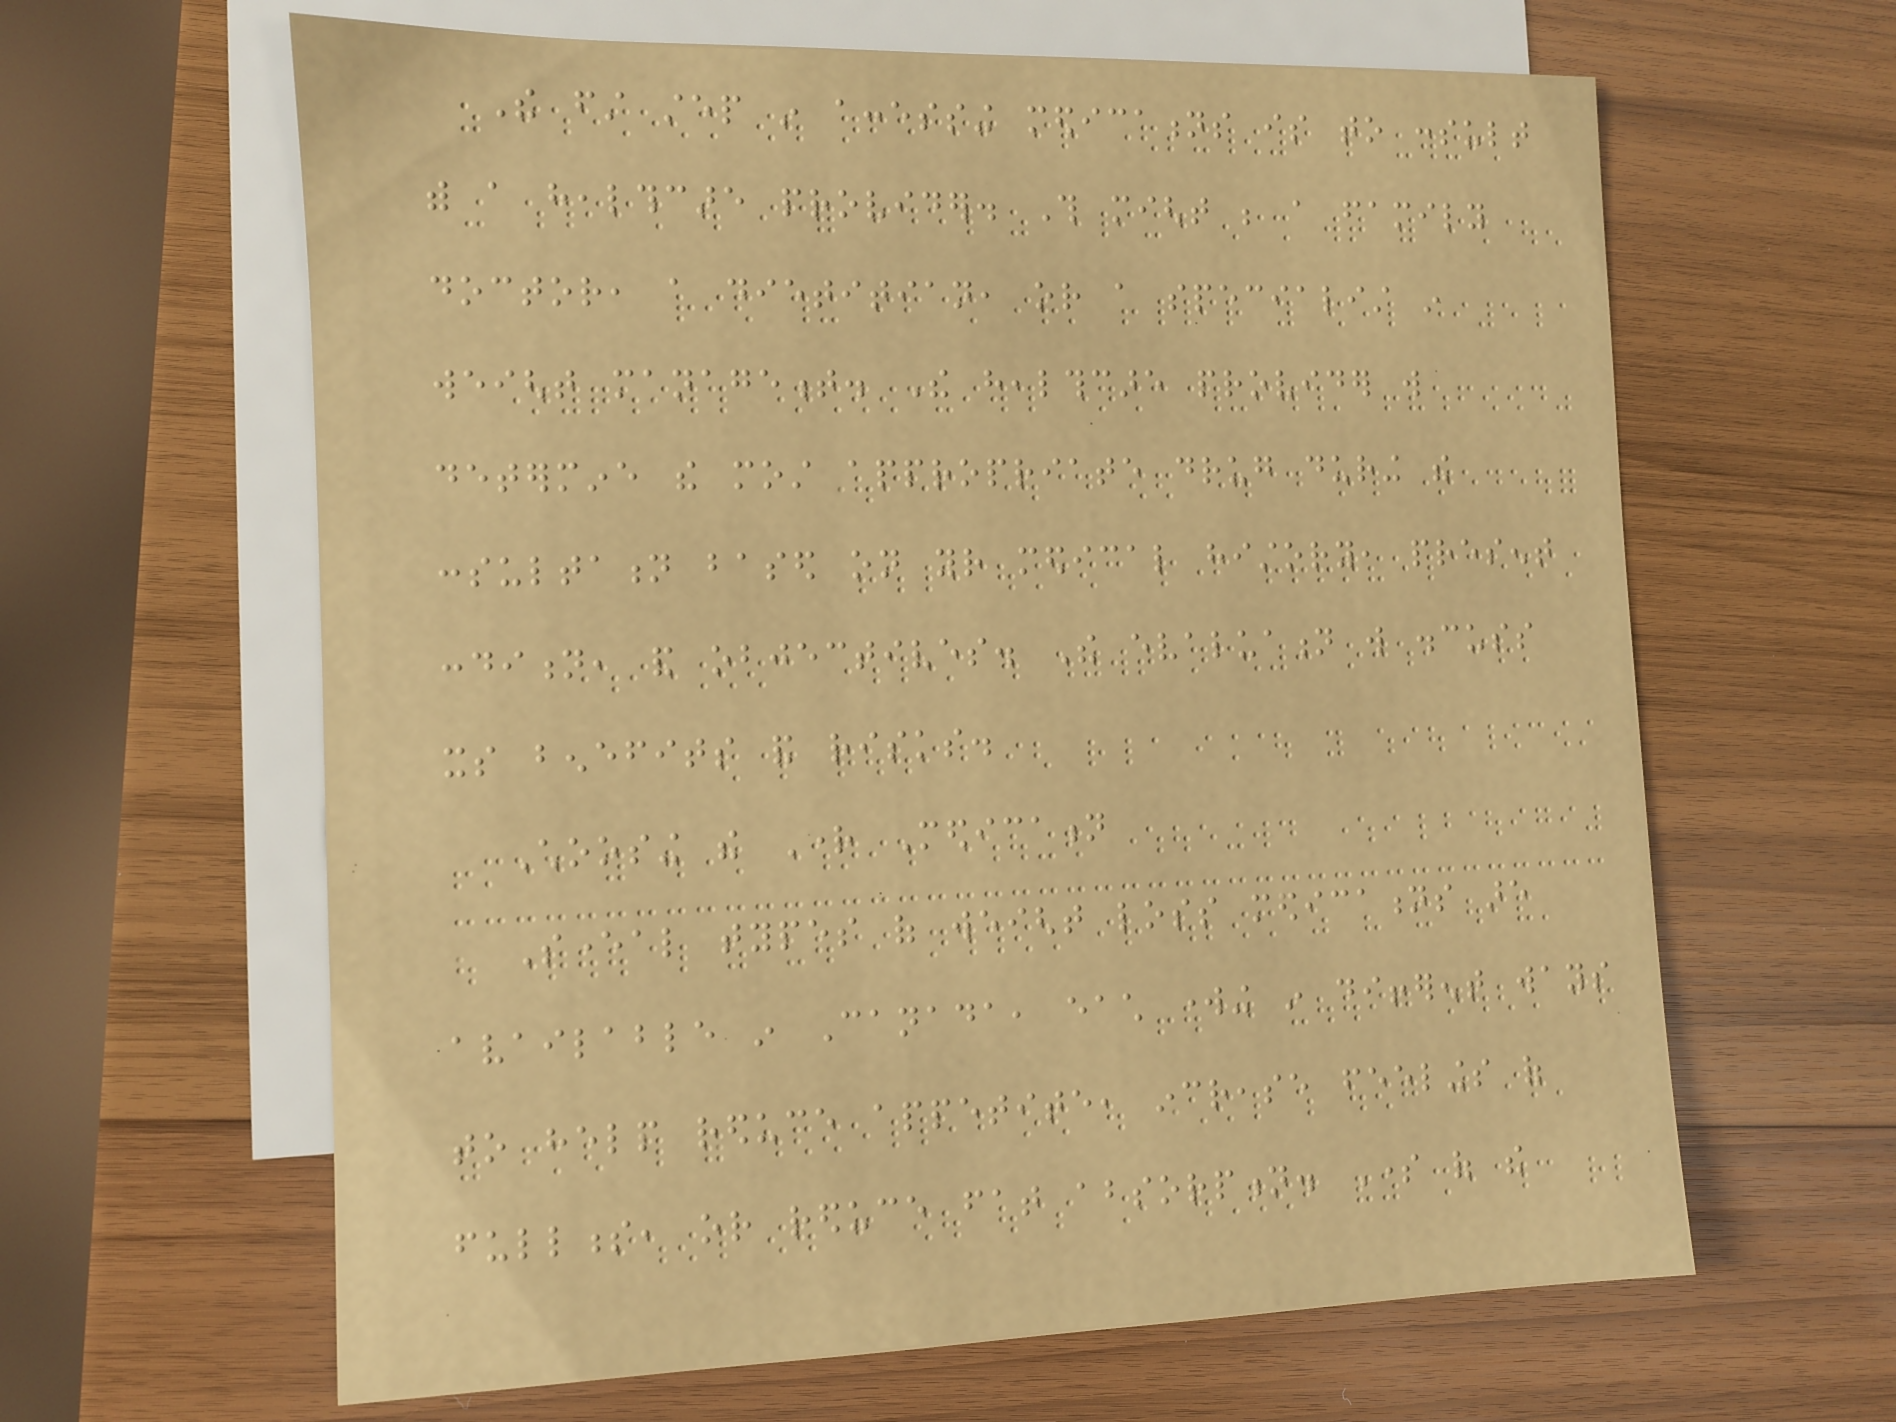The first step in accessing medications is to consult
with a healthcare provider. This might be a family
doctor, a dietitian, or a specialist in
weight management. The healthcare provider will
determine the most appropriate drug during the
consultation based on your medical history, present
condition, and objectives. The evaluation will discuss
its benefits and risks.
Choosing the Right Medication
Several types of weight loss medications are
available in Canada, each working in different ways
to help reduce appetite, increase feelings of
fullness, or reduce fat absorption. Some of the
